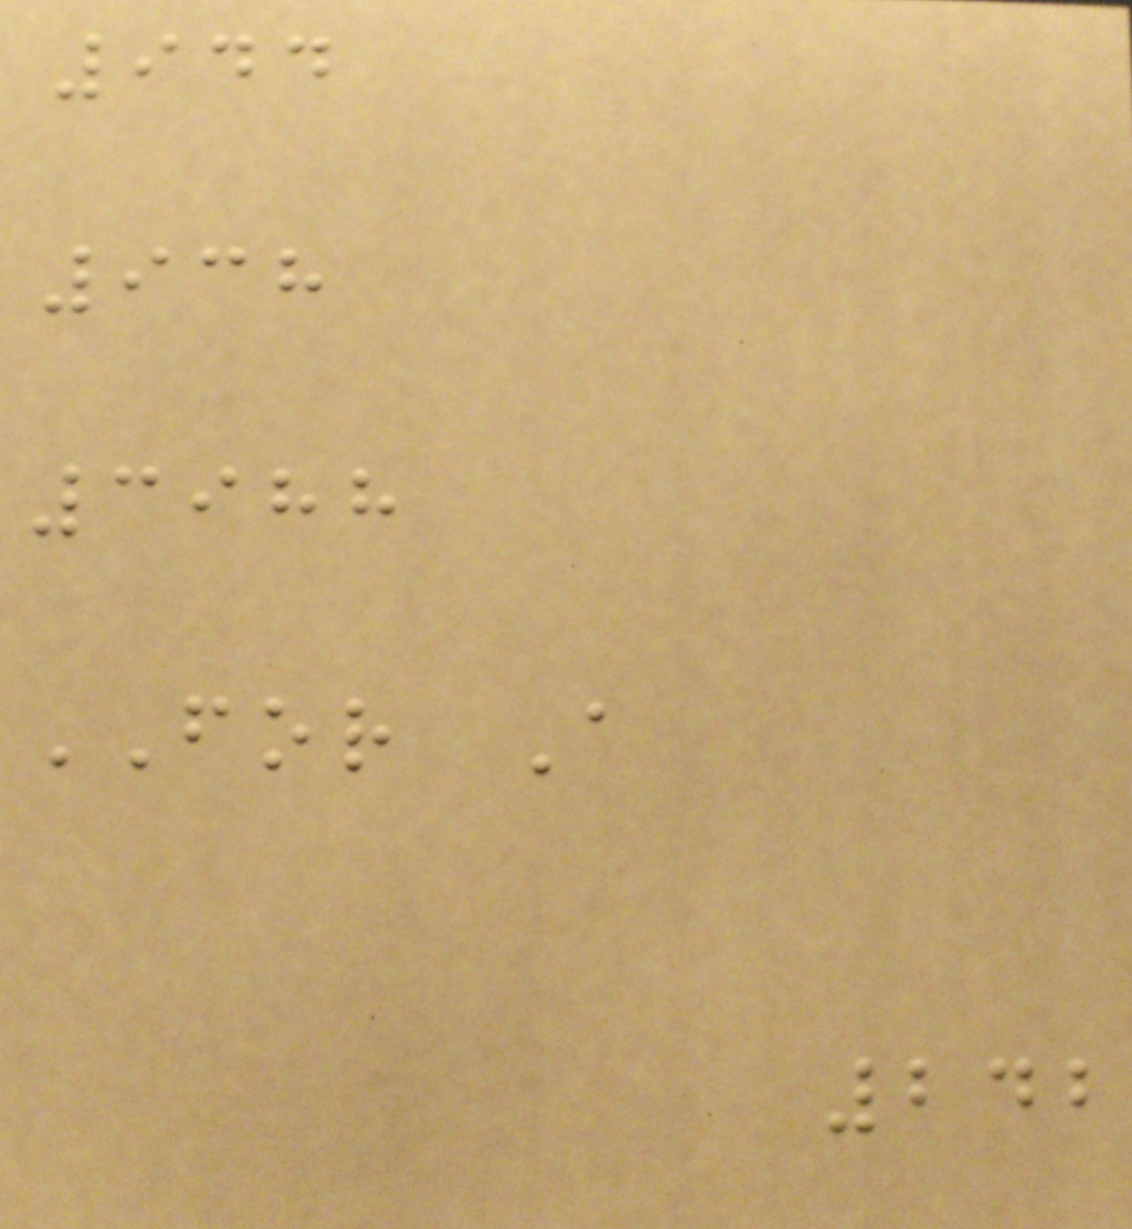944
938
3988
FOR A
242
